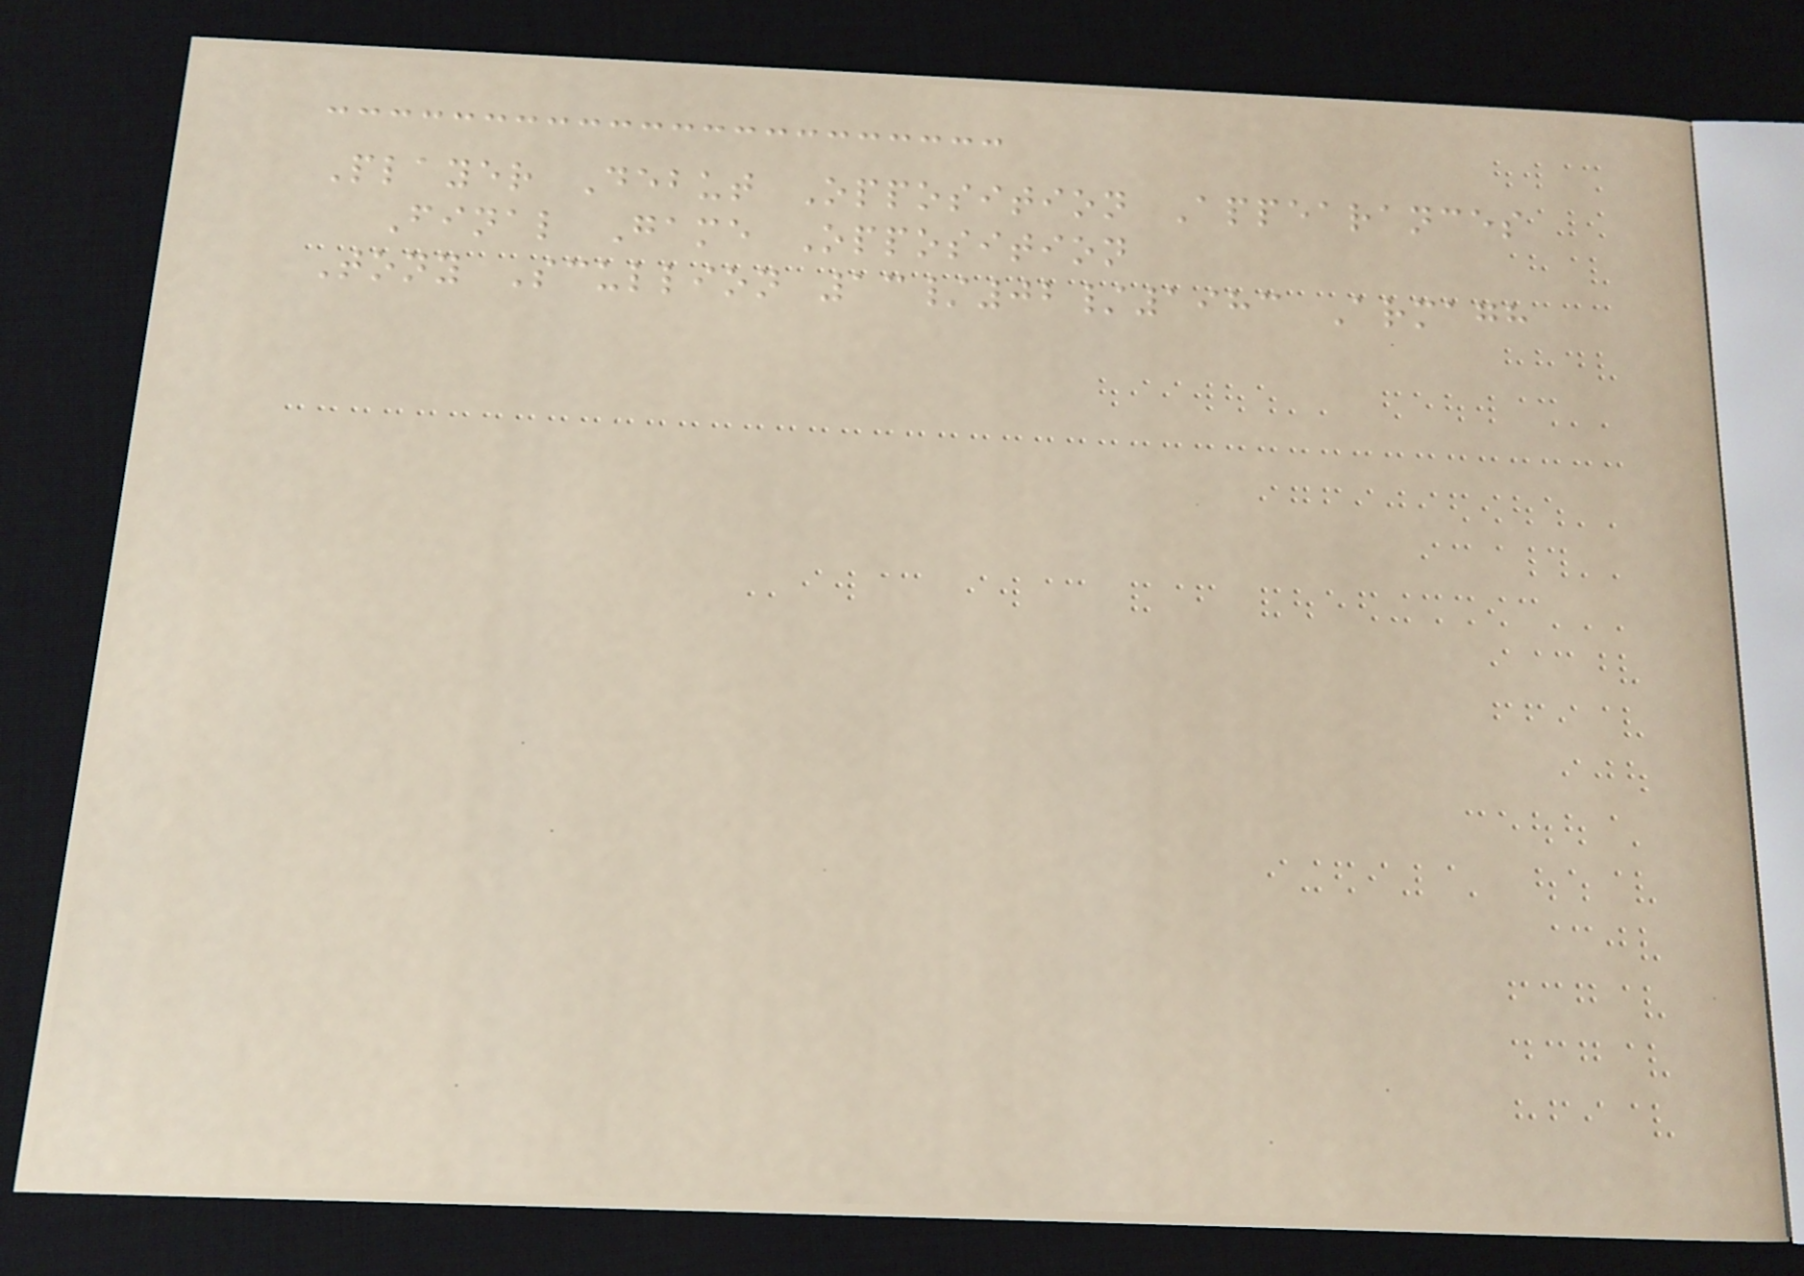Player Debut Opposition Appearances
Final Game Opposition
Tony Scullion 13/02/1983 Armagh
